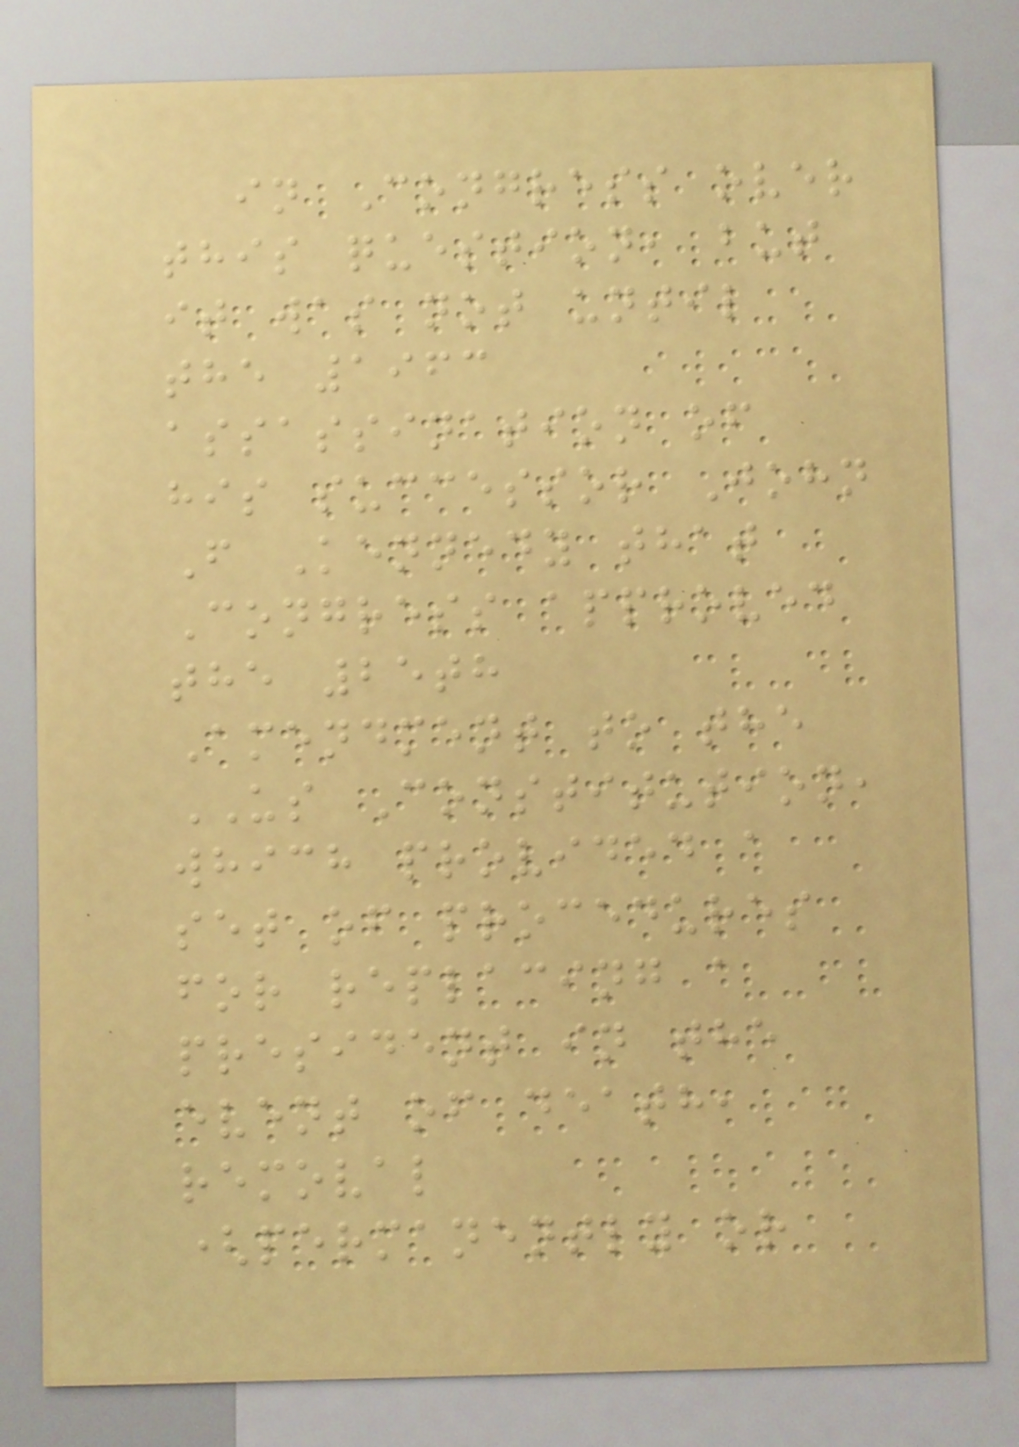in Congress over
this question, but
it was not until
the 1963
assassination of
his successor John
F Kennedy that
Congress approved
the 25th
Amendment to the
US Constitution,
which provided a
set of procedures
for replacing a
president in the
event of death,
removal
(permanently or
